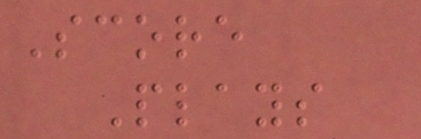Score
Plays
